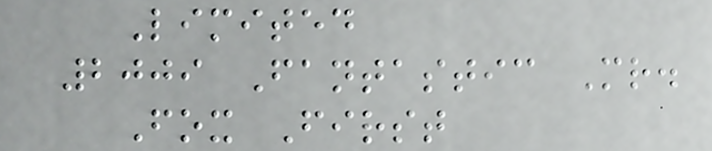Limited
2009 Fantastic Mr.
Fox First
